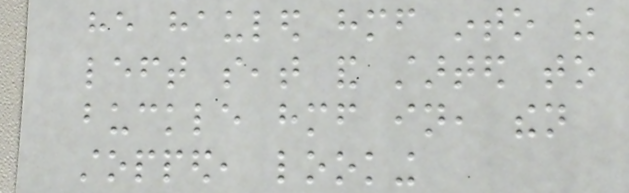he hauled himself into the
left seat and started to
buckle himself in, then
stopped, looking
